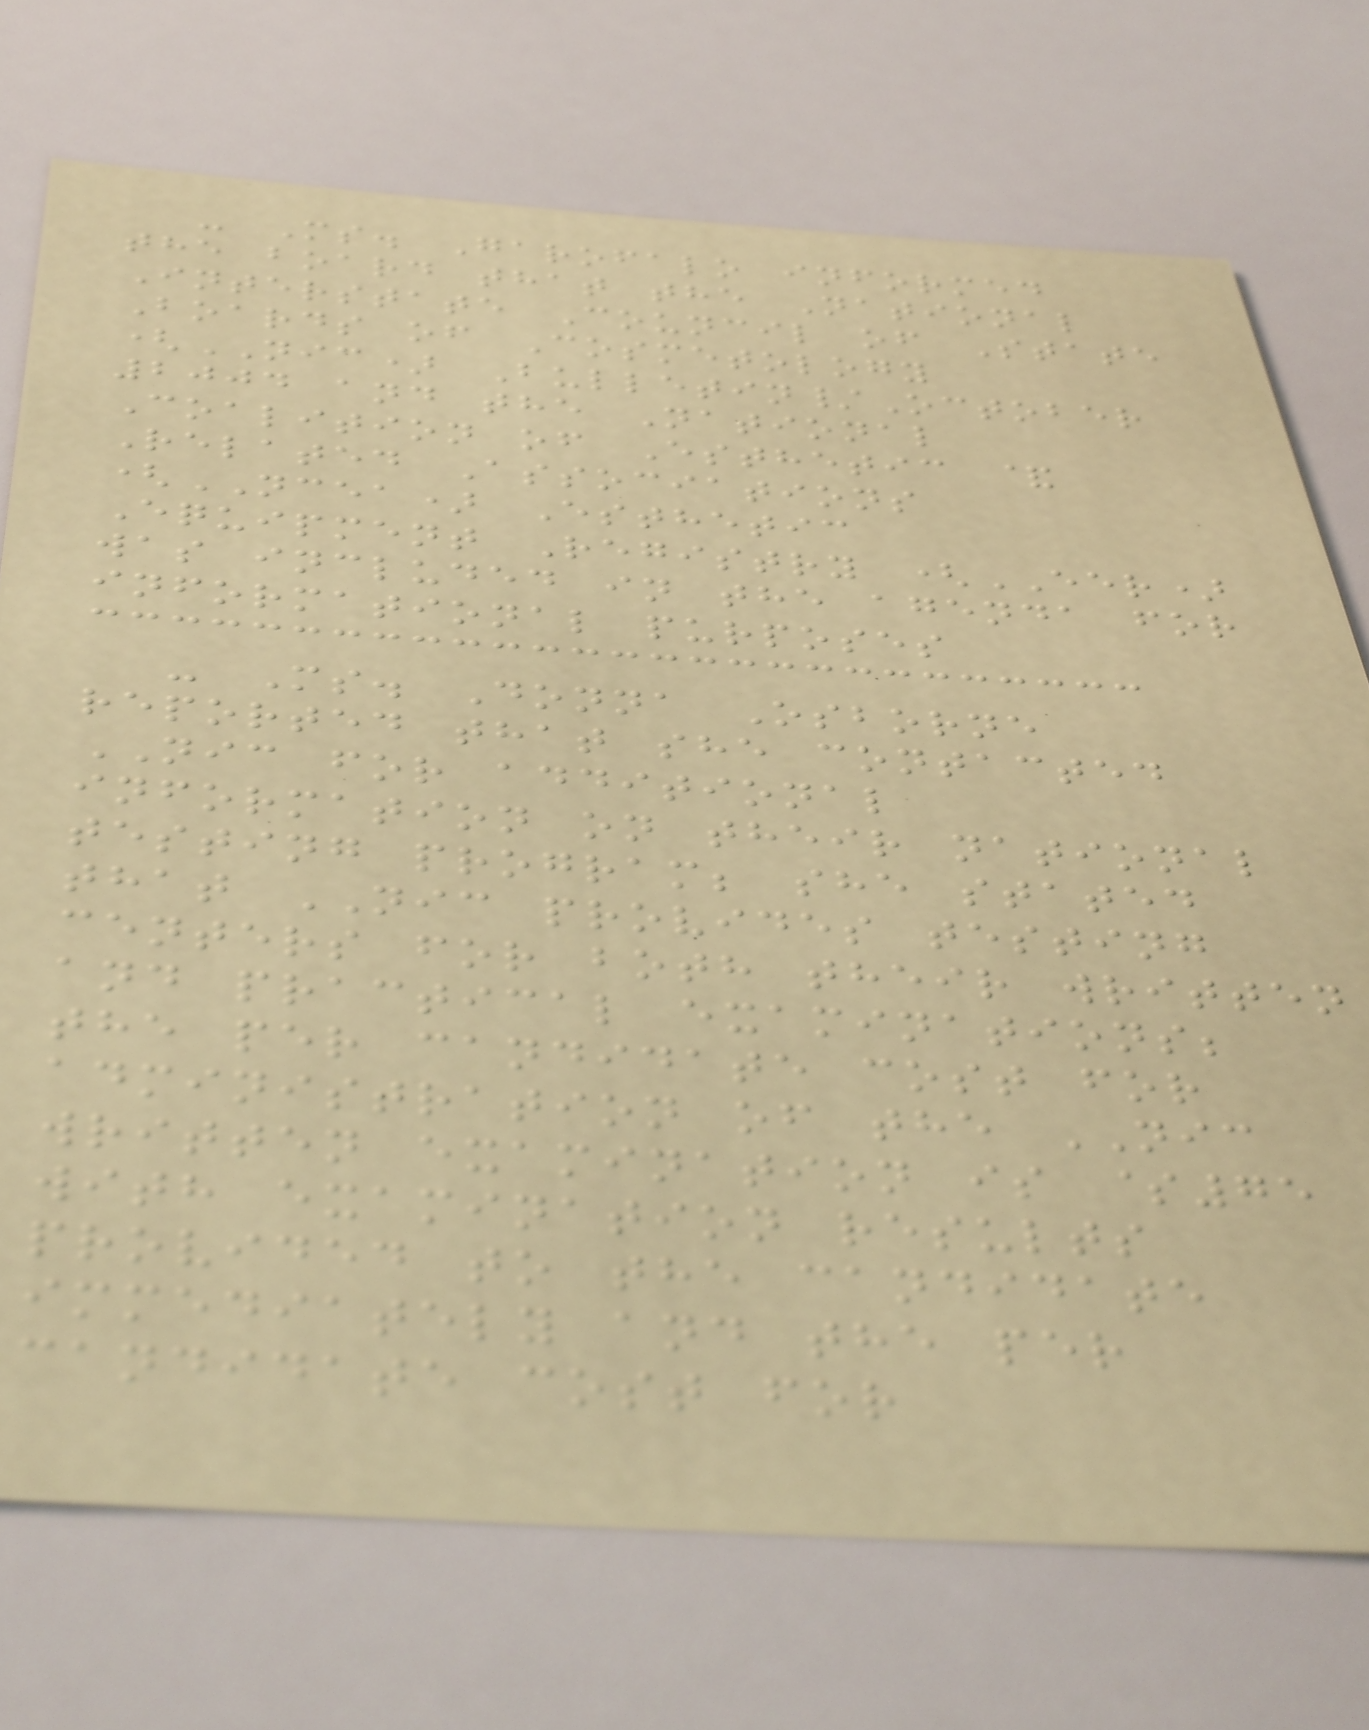- Ms. Garofalo informed
the board that the National
Interstate Council of State
Boards of Cosmetology
(NIC) Bulletin/October
2004 and the National
Coalition of Esthetic &
Related Associations
(NCEA) Esthetic
Equipment Registry (EER)
was included in the agenda for
informational purposes
- Ms. Donna Osborne
reported that she contacted
NIC for additional
information on their national
testing program; she stated
that NIC provides testing
centers for both their written
and practical examinations;
the per candidate cost for
administration of the NIC
written examination is $75
with examination results
provided to the candidate
immediately and the per
candidate cost for
